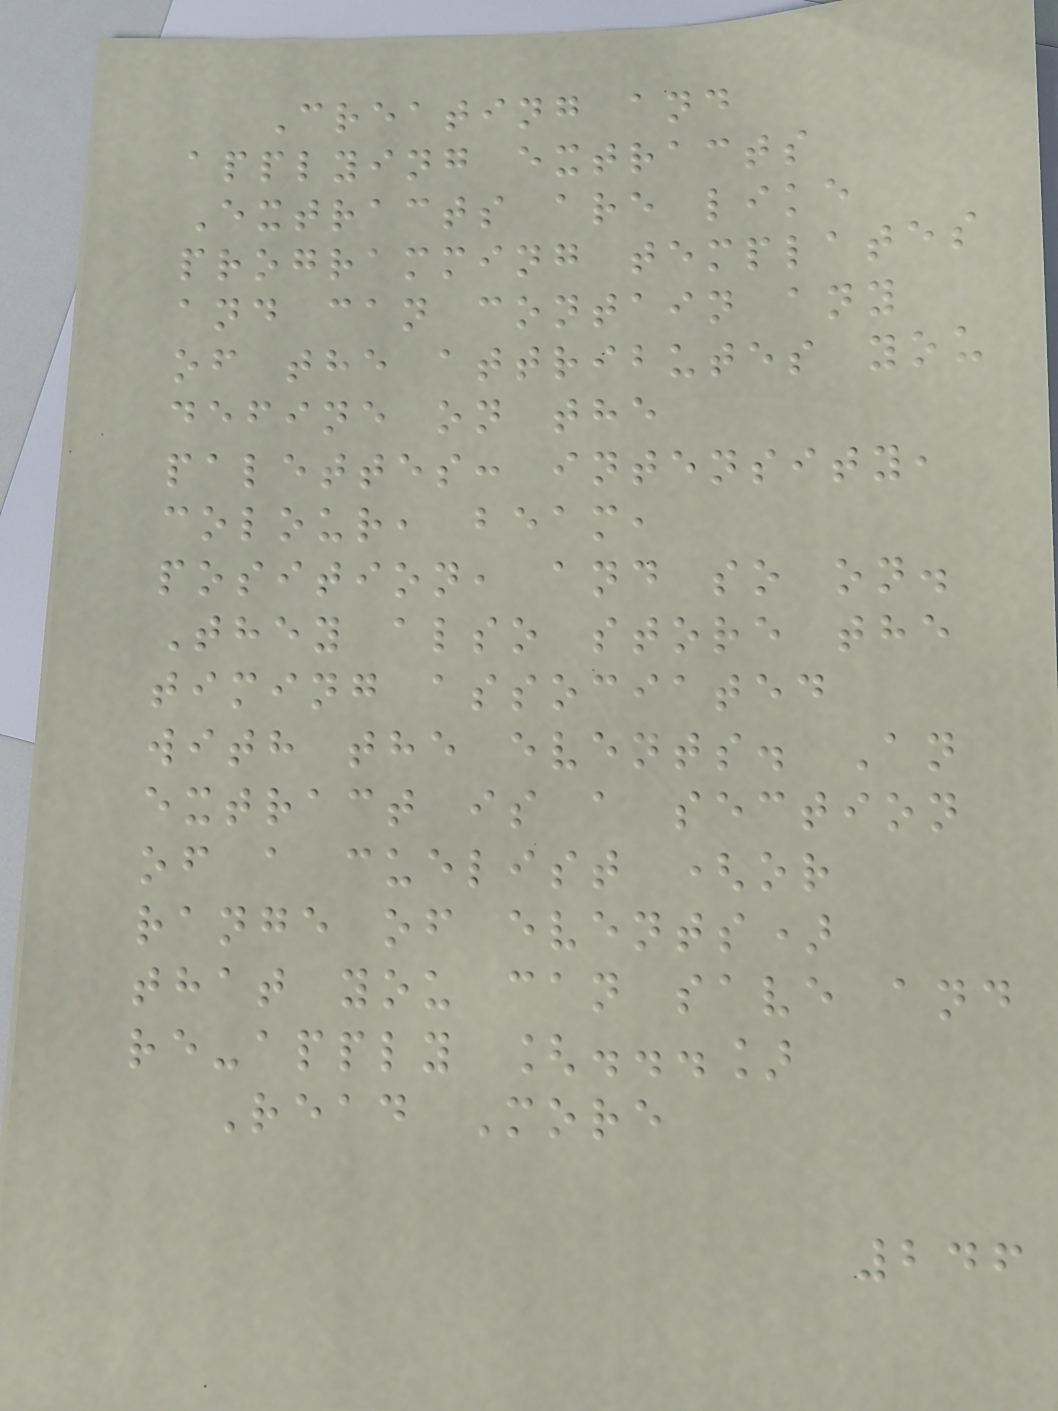Creating and
applying extracts
Extracts are like
programming templates
and can contain any
of the attributes you
define on the
palettes: intensity,
colour, beam,
position, and so on.
They also store the
timing associated
with the events. An
extract is a section
of a cuelist (or
range of events)
that you can save and
re-apply [...]
Read More
246
